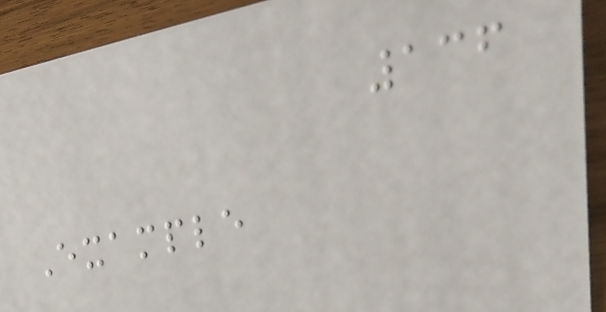136
Example
